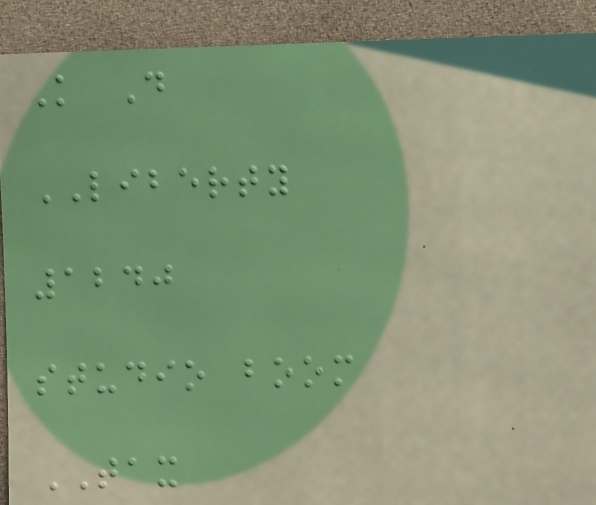K D
LIBERTY
1240
studio boom
TAX
